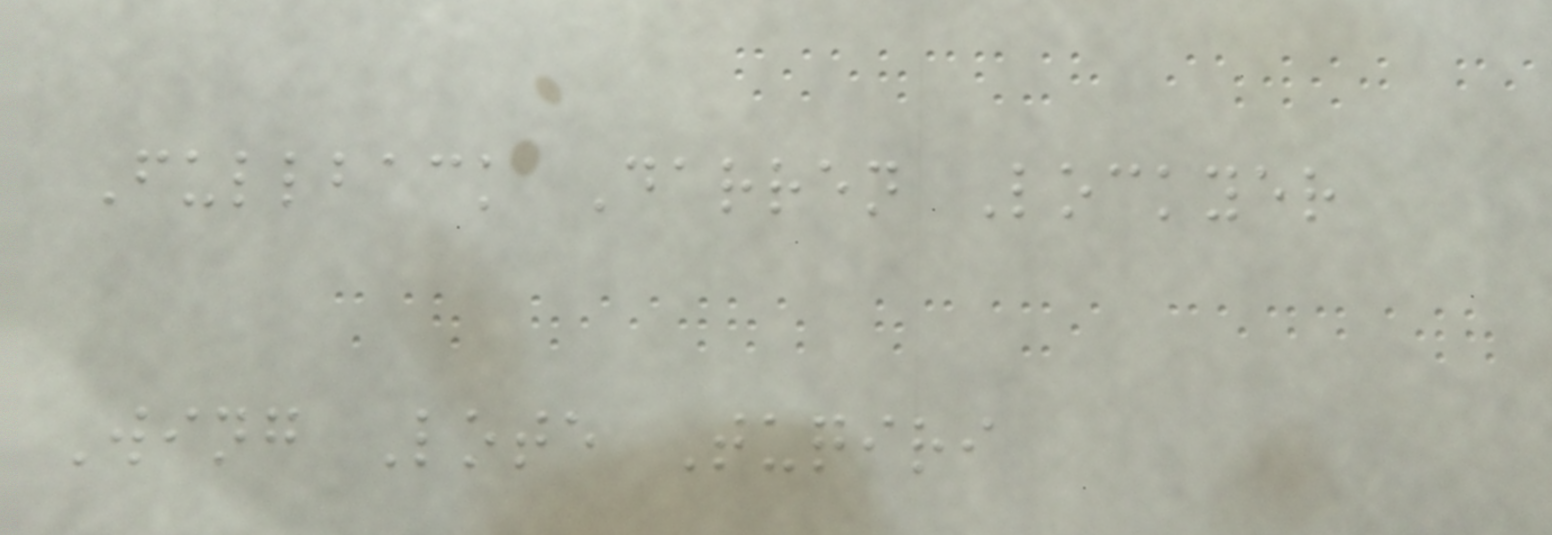Fullback Darren Lockyer
Wing Lote Tuqiri
